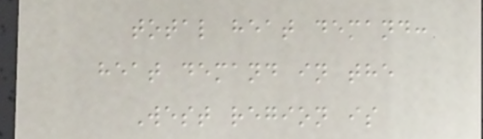total heat demand:
heat demand in the
West region is
